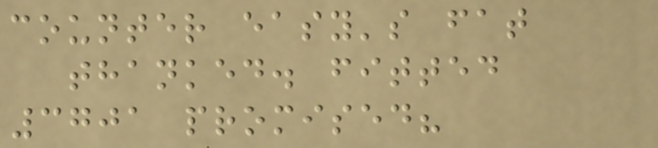counter easy's fat
thanked. fitted
3701 promised?
